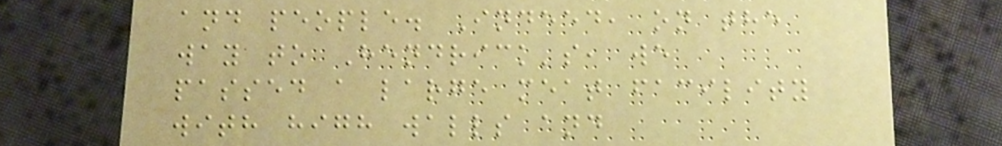and people. Indeed, on the
way to Hendrick's, we
passed a large meat facility
with high walls and
